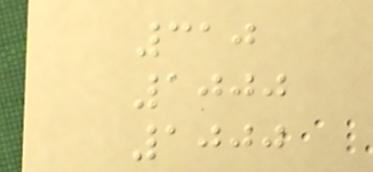310
1000
1000
